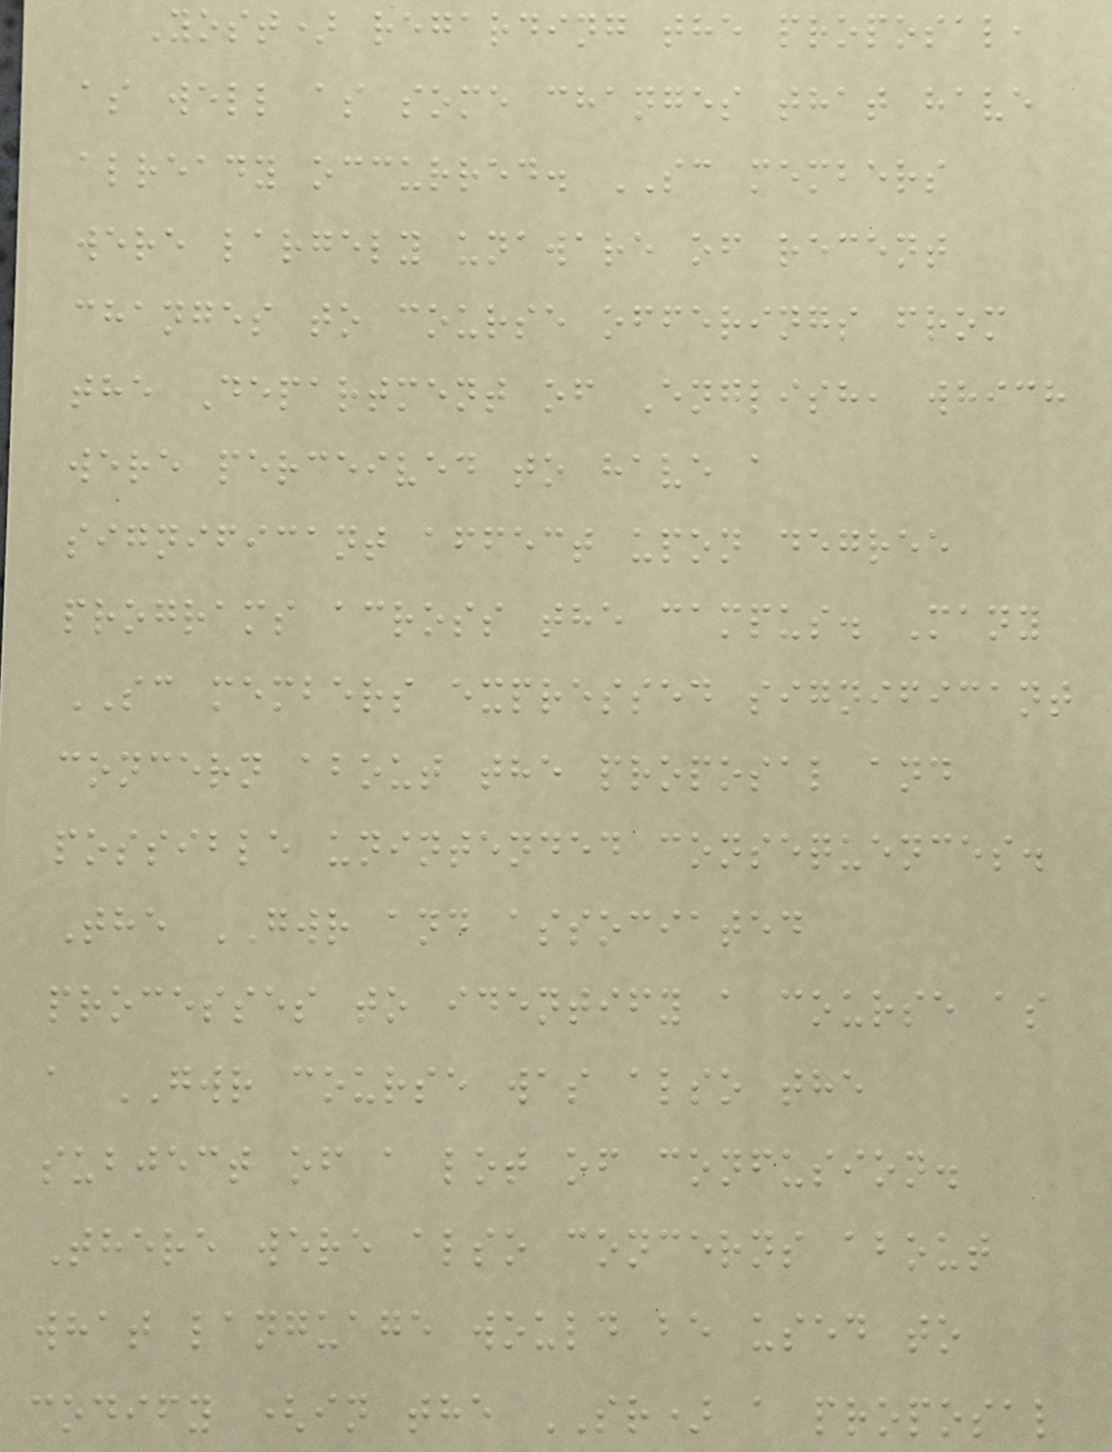Yost) regarding the proposal,
as well as some changes that have
already occurred. SC members
were largely unaware of recent
changes to course offerings from
the Department of English, which
were perceived to have a
significant affect upon degree
programs across the campus. Many
SC members expressed significant
concern about the proposal and
possible unintended consequences.
The GWR and associated
processes to identify a course as
a GWR course was also the
subject of a lot of confusion.
There were also concerns about
what language would be used to
codify (in the SR) a proposal
